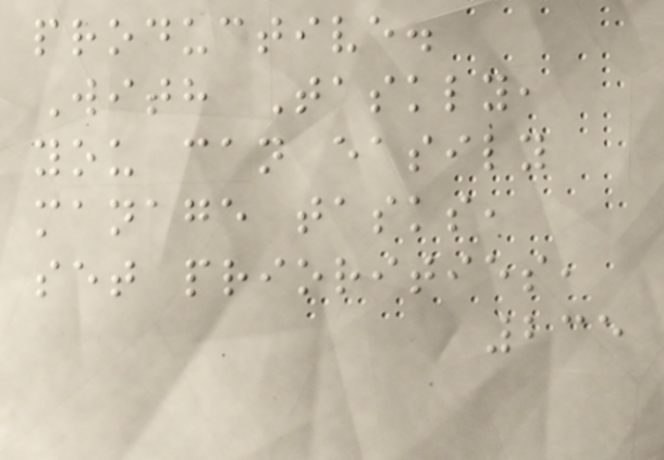productive.
With Taskly,
you can easily
manage tasks,
set priorities,
235
